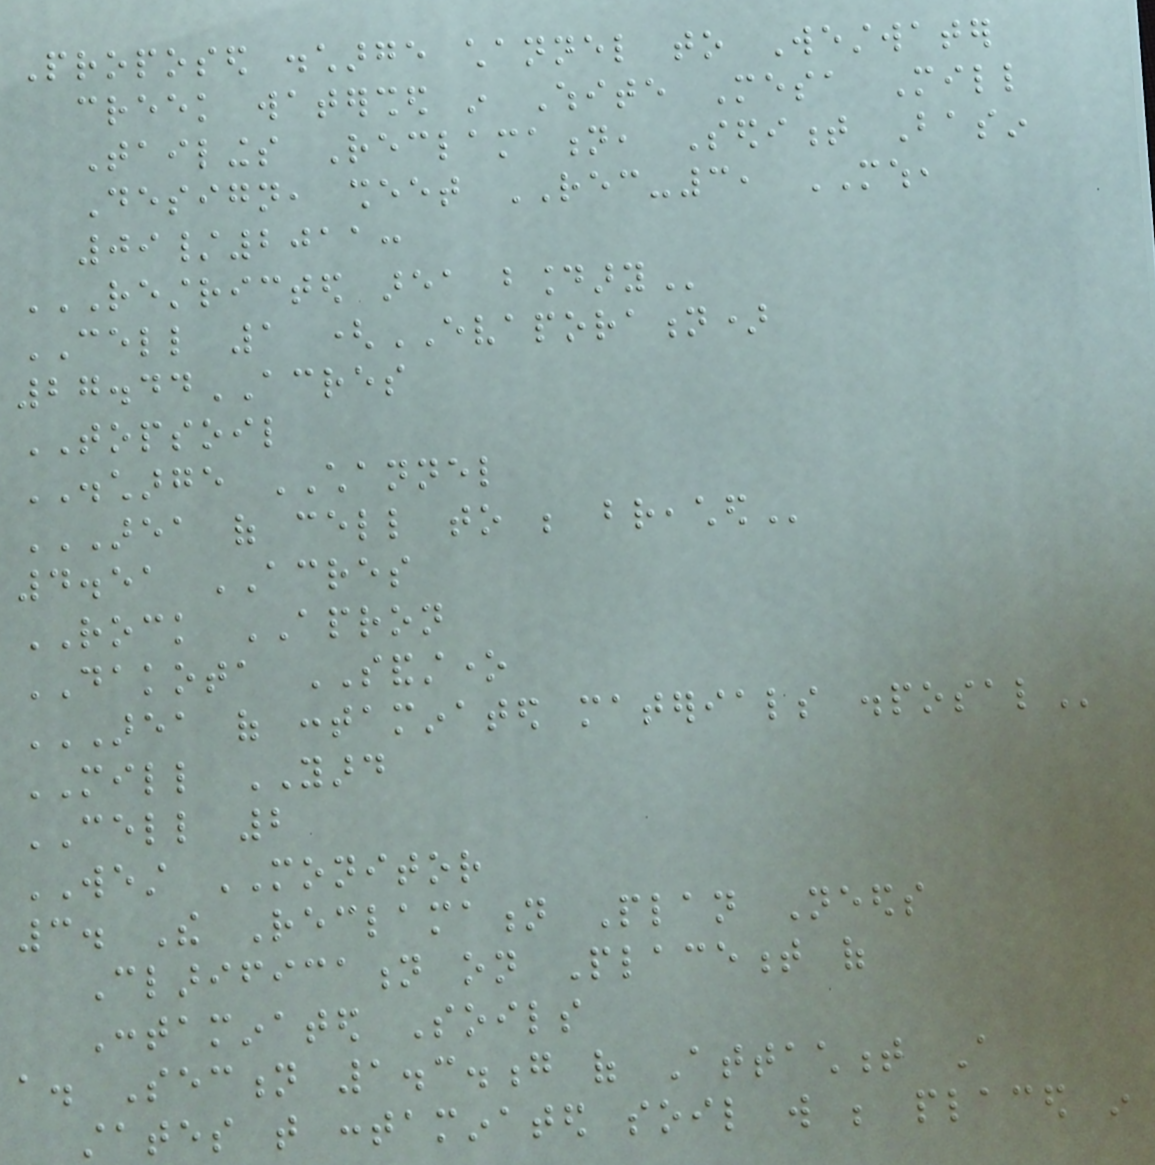Proposed discharge channel to Westwater
creek watershed in White Mesa Mill
Tailings Reclamation, Sediment Basin
Design, sheet REC-3, MWH,
09/2011:
RESTRICTED AREA BOUNDARY
CELL 1 (EVAPORATION)
27.44ACRES
TOPSOIL
DISCHARGE CHANNEL
AREA OF CELL TO BE BREACHED
4.51 ACRES
ROCK APRON
DAKOTA SANDSTONE
AREA OF CONTAMINATED MATERIALS DISPOSAL
MILL YARD
CELL 2
WEST MONITOR
3. The Reclamation Plan Needs
Clarification on Placement of
Contaminated Soils
a. Section 1.3.g of Attachment A
states that contaminated soil will be placed in
